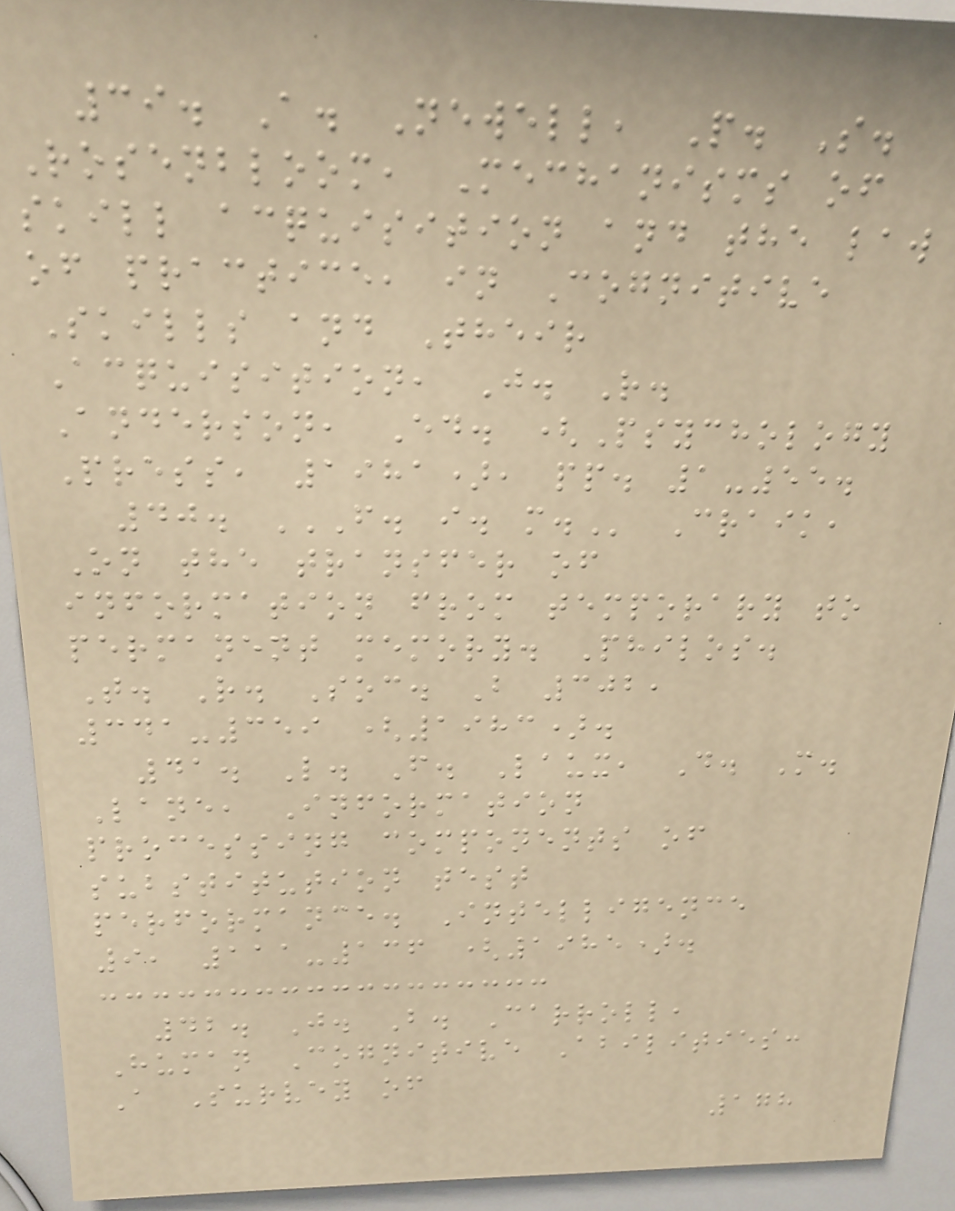39. A. Newell, P. S.
Rosenbloom, Mechanisms of
skill acquisition and the law
of practice, in Cognitive
Skills and Their
Acquisition, J. R.
Anderson, Ed. (Psychology
Press, 1981), pp. 1-55.
40. F. I. M. Craik,
On the transfer of
information from temporary to
permanent memory. Philos.
T. R. Soc. B 302,
341-359 (1983).
41. L. F. Laux, D. M.
Lane, Information
processing components of
substitution test
performance. Intelligence
9, 111-136 (1985).
42. J. B. Carroll,
Human Cognitive Abilities:
A Survey of
178
